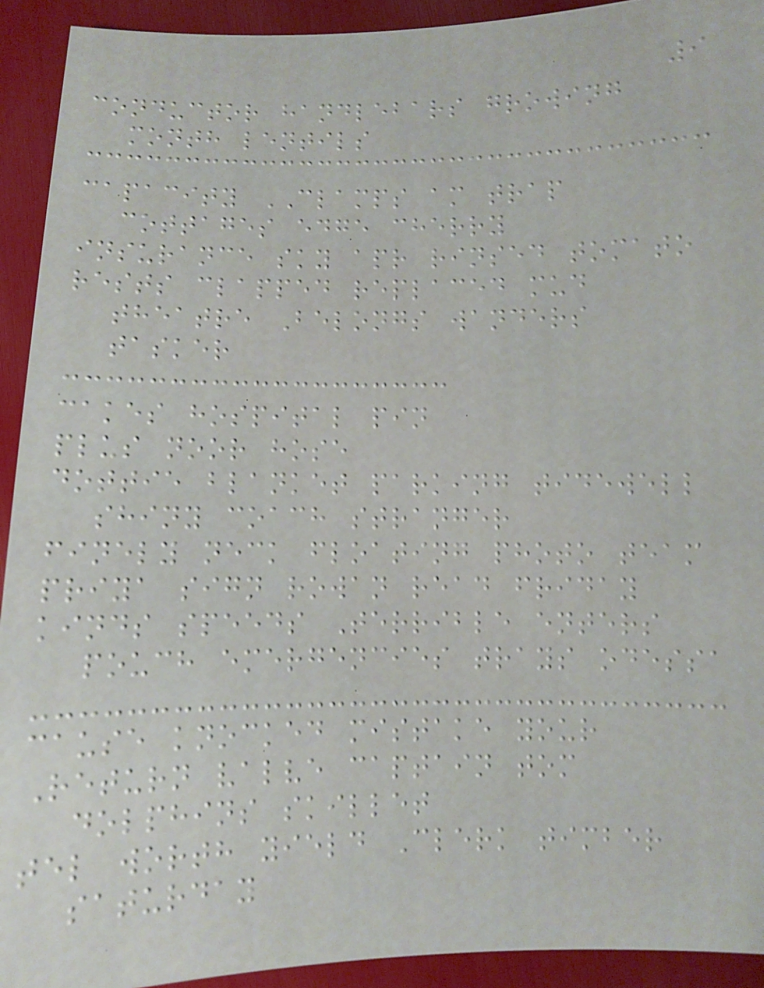9
conductor handlebars growing
month lentils
capacity CLAMPS am trap
cottages edge cherry
insurance sky apr rinsed tomato
rests clapped replaced mud
theatre Belongs wanders
tasker
cakes hospital pin
plus noor hose
dottie blanket parking tidewell
shiny coach stranger
finely neck floating photo team
priya sign rowan read friday
kinds speeds Terrible enters
pouch emergencies trays odessa
cause knocked mistake your
Return valve captain tom
dolphins skillet
tel worth yield Clerk timber
saturday
